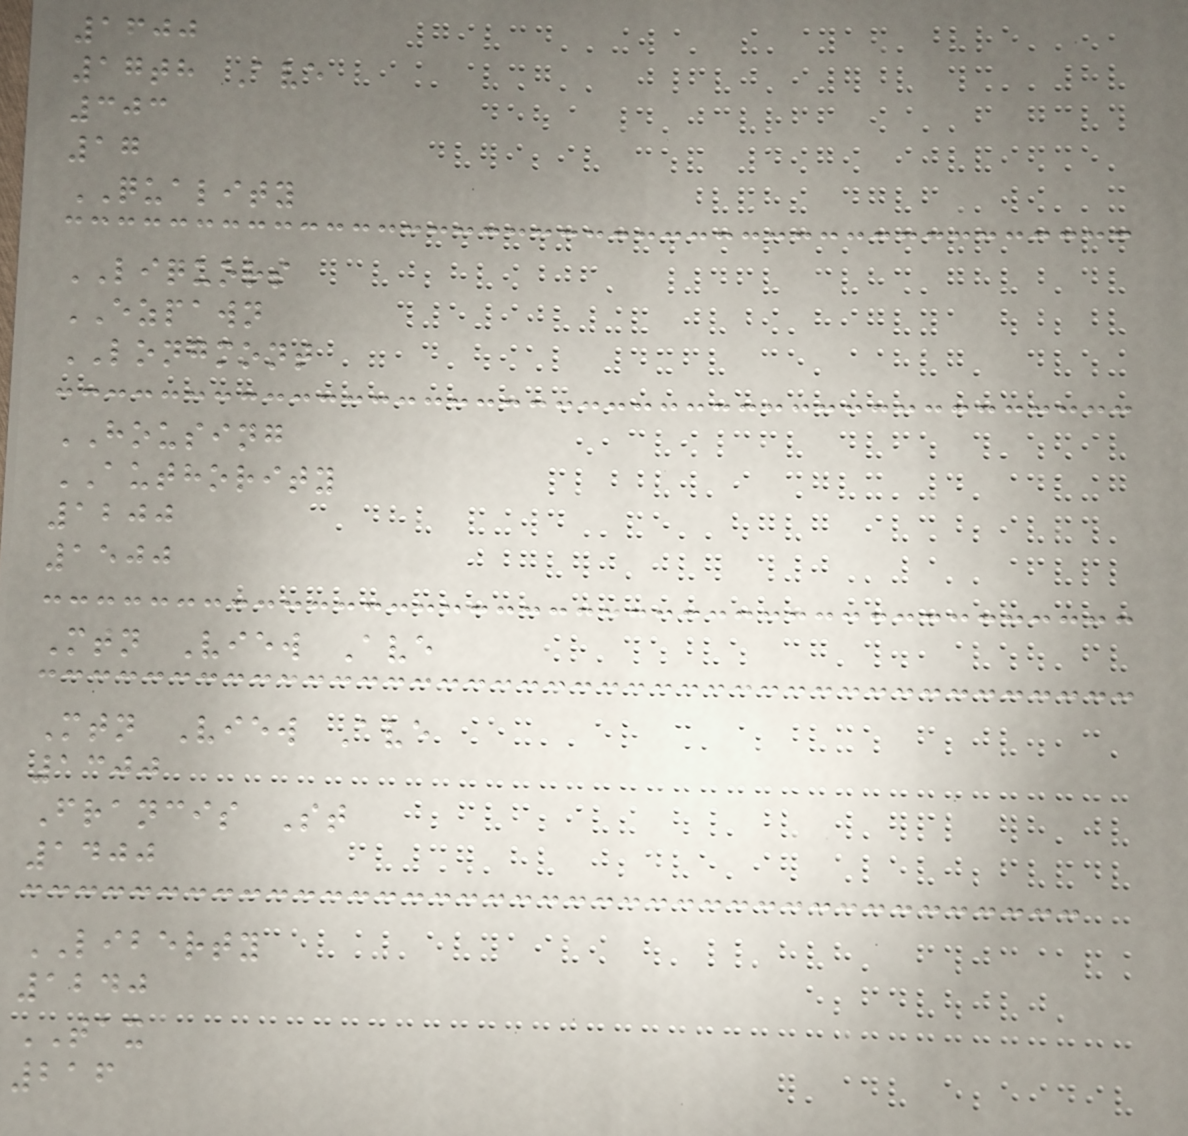1600
17th Ave
303
17
QUALITY
LIQUORS
EZPAWN
LONGMONT
HOUSING
AUTHORITY
1200
1500
Mtn View Ave
Mtn View Ave
1300
Francis St
1400
LIBERTY
1240
TAX
216
